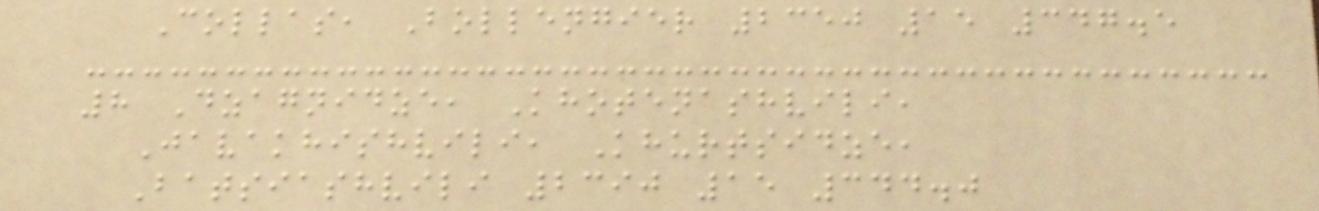Collas, Bollengier 2350 15 347.5
8 Dzagnidze, Khotenashvili,
Javakhishvili, Khurtsidze,
Batsiashvili 2390 15 344.0
